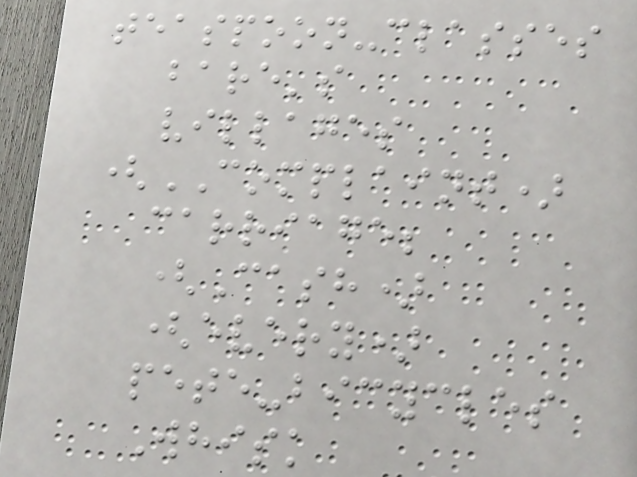teaspoon-classes
bare's
villages
(COMPLAINT)
carriage;
(Cash)
(every)
pete-bicycles
Whisk
